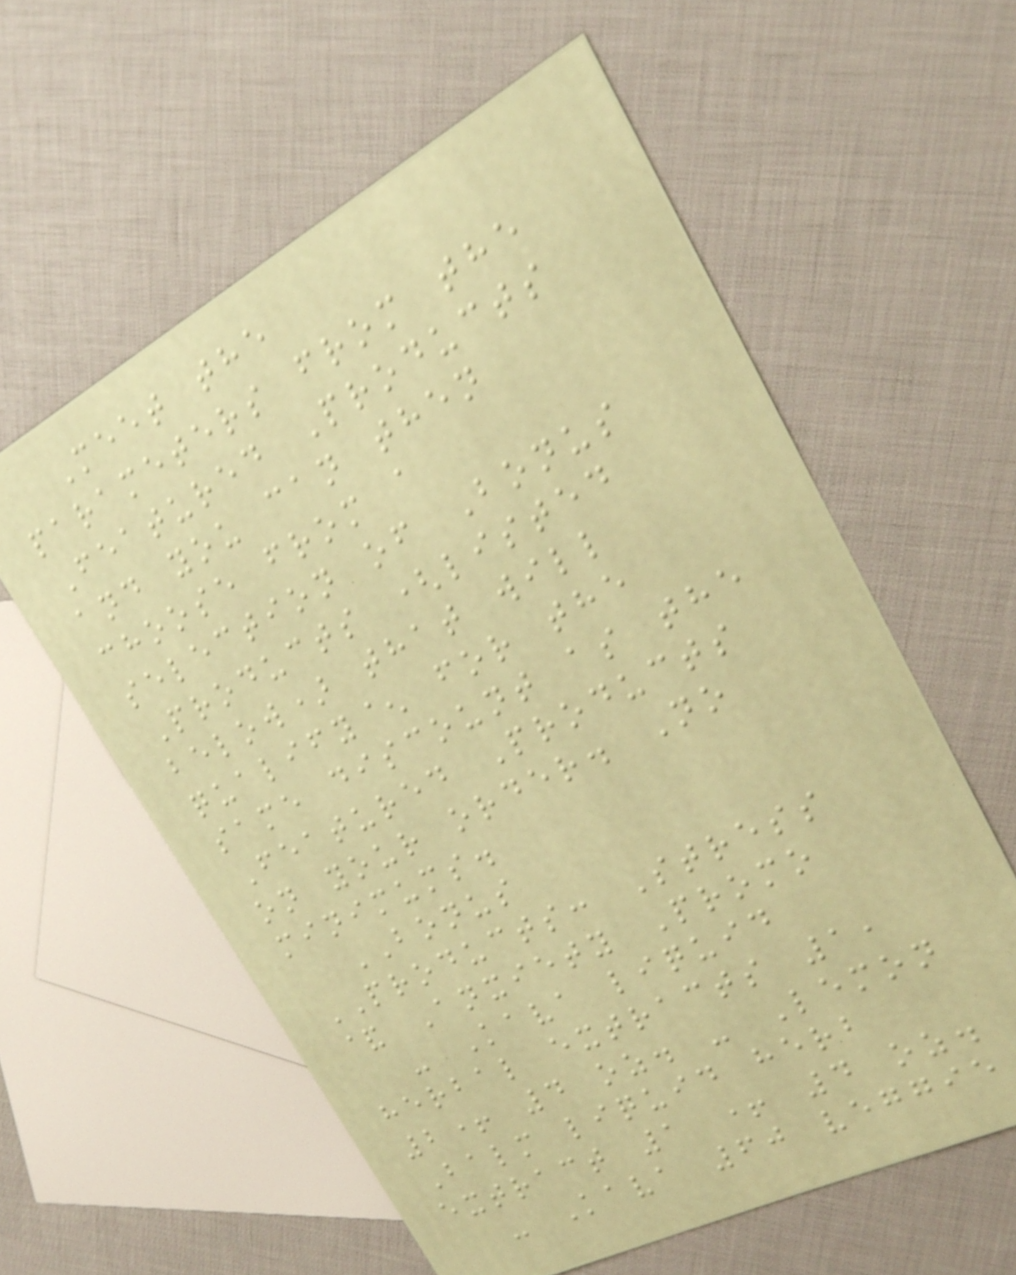Meet the
parameters from the
Featured Products
and you can then
choose from a
selection of Bonus
Products (listed
below) that will
qualify^ for the
same discount as the
Featured Products
on your order. No
minimums.
BONUS
PRODUCTS: Stress
& Anxiety Promo
- Kava liquid
herbal extracts 1,
2+ 4 oz. - Lemon
Balm liquid herb
extract 1 + 4 oz.
- Kava 60 veggie
